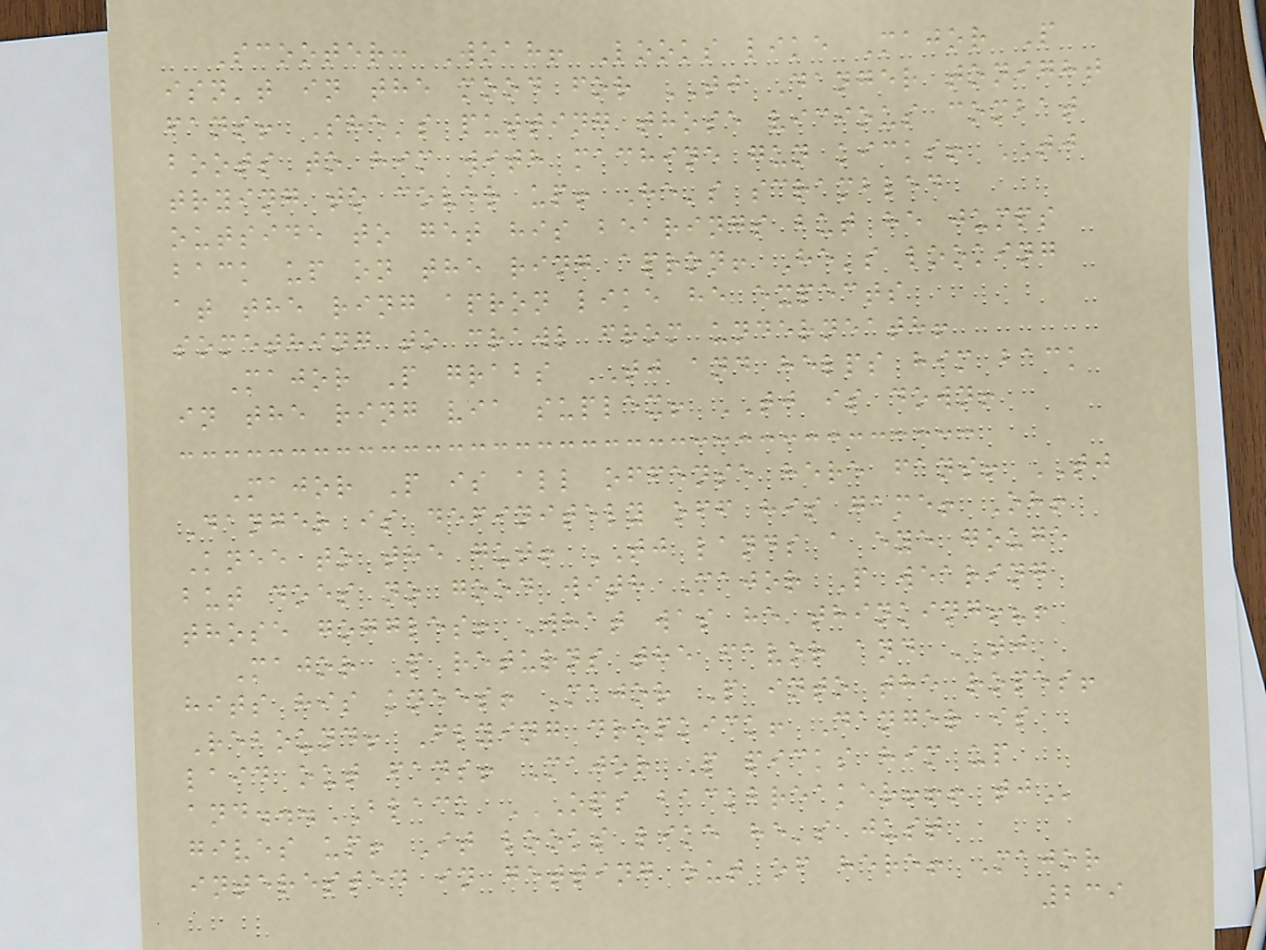Scooter: Woah! Looks like Major P
isn't in the mood for TJ Danger tonight
fans! She's putting those vicious combat
boots to him with machine gun kicks! TJ
trying to cover up! He's scrambled
outside to get his bearings but he jumps
back up on the ring apron! He's looking
at the ring apron like he expects
something to crawl from underneath!
Major P grabs TJ and helps him back
in the ring via suplex! TJ is down!
Major P is all offense here fans! TJ
Danger is definitely off his game! Oh!
Knee to the gut! TJ lands a eye gouge
but does no good with Major P wearing
those goggles! What was he thinking!?!
Major P returns the favor and TJ
hits his knees! Major P into the ropes!
Rebound! Flying dropkick! Danger is
laid out fans! Major P picks him up
and...BLACK OPS BACKBREAKER!!! TJ
gives up! It looks like he's just
interested in getting out of here! Major
239
